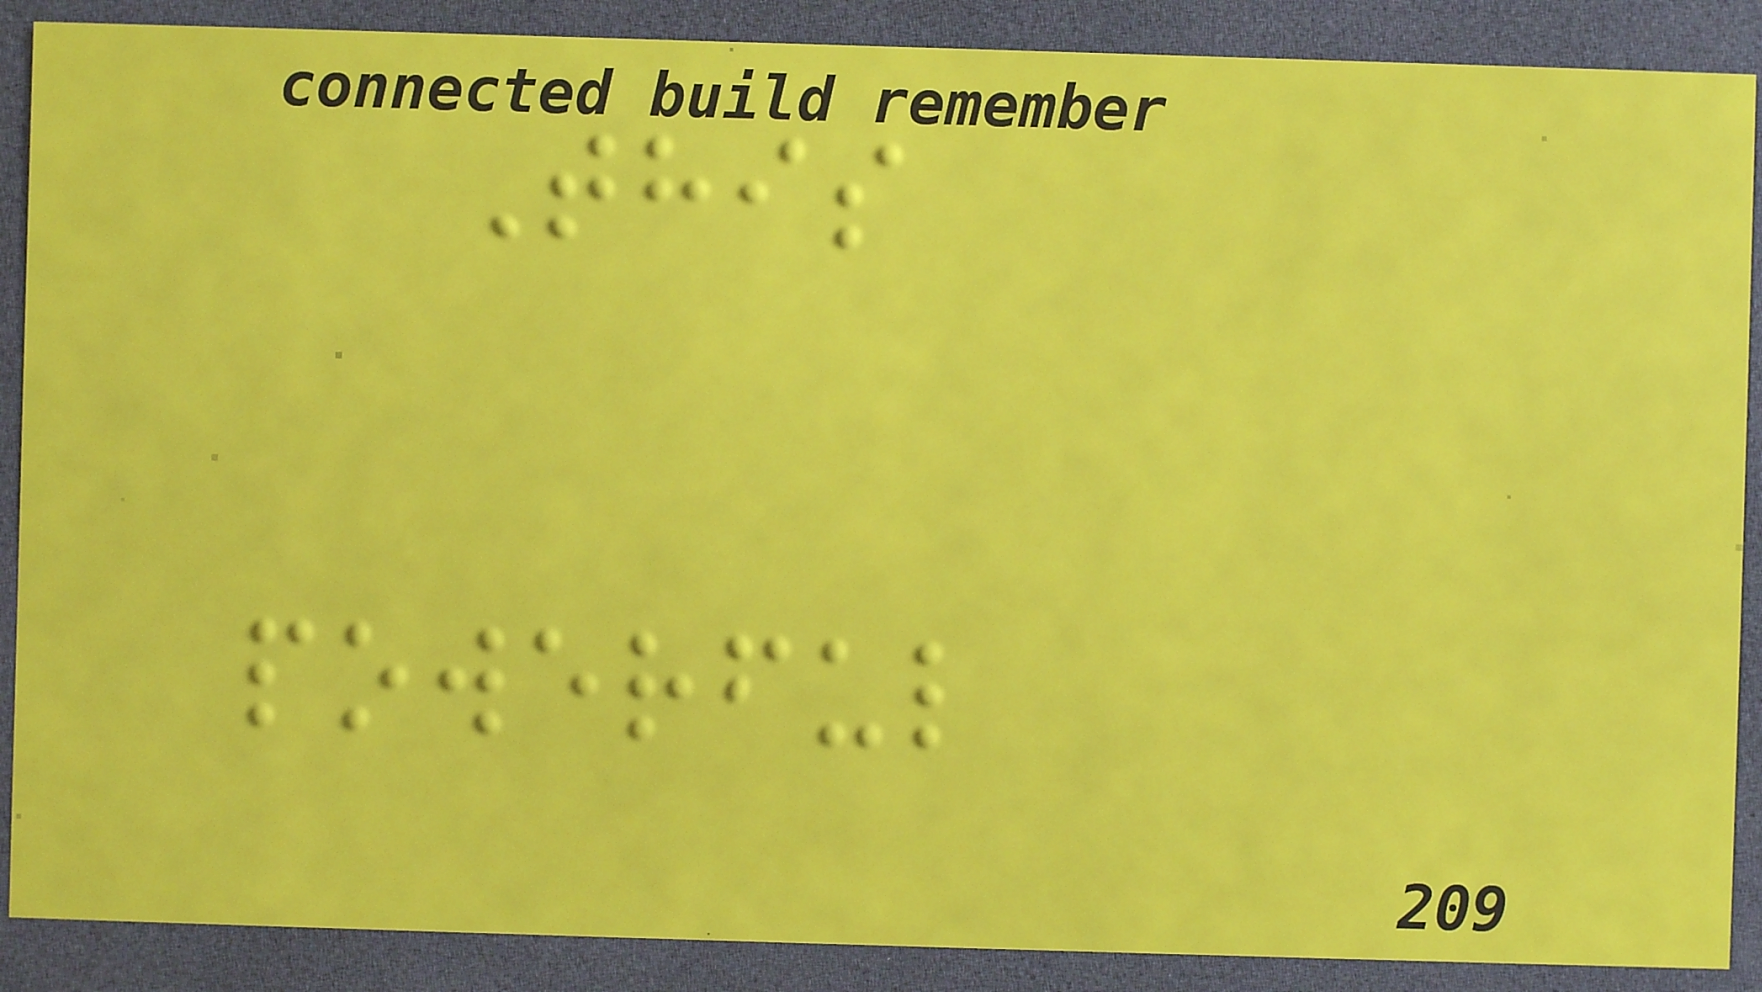This
powerful
